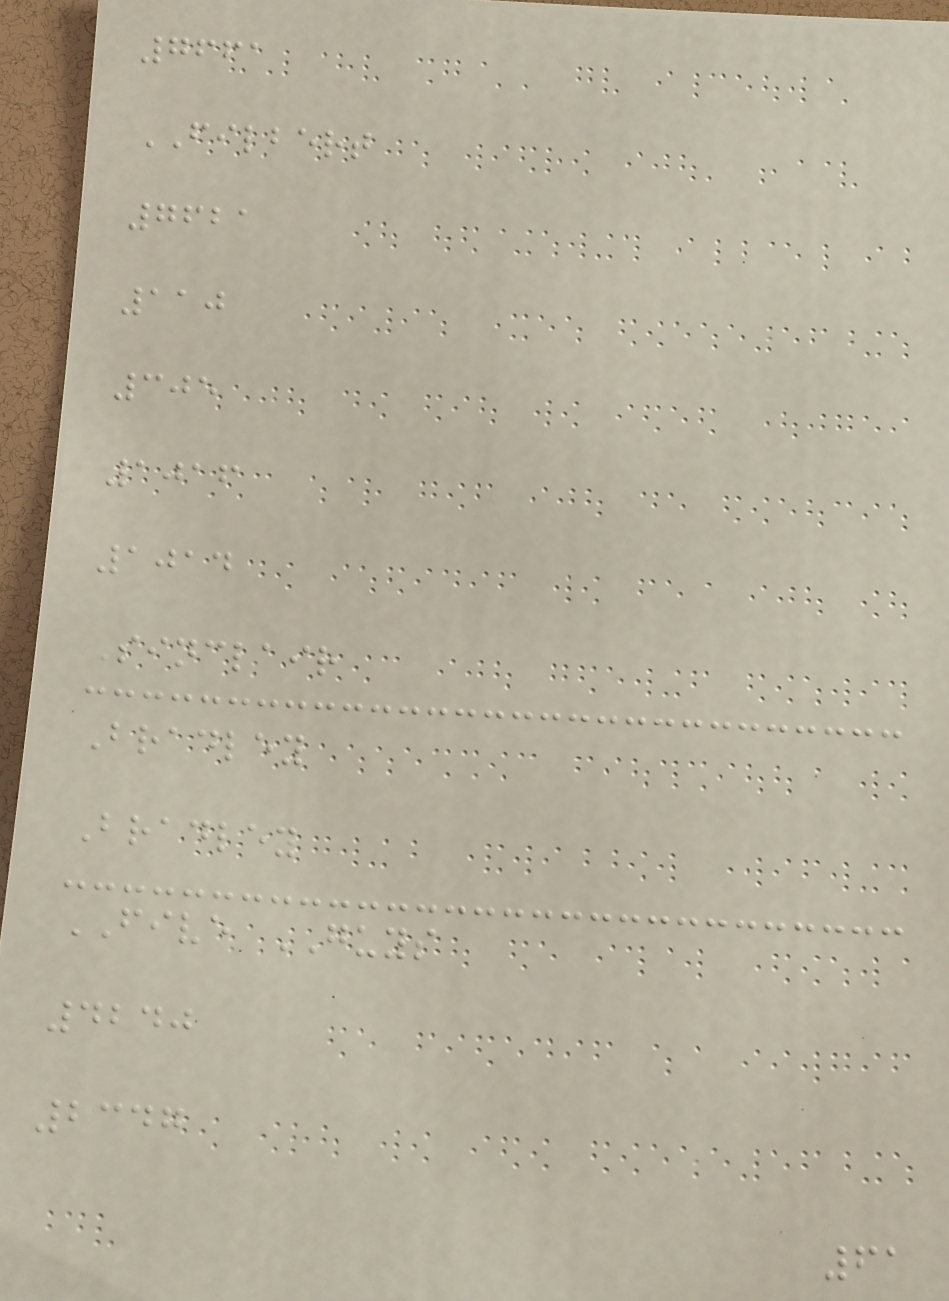7661
FILBERT
7621
110
305
1016
1014
Sinclair
Bradley
Bradley
FIVE GUYS
4240
2347
61
